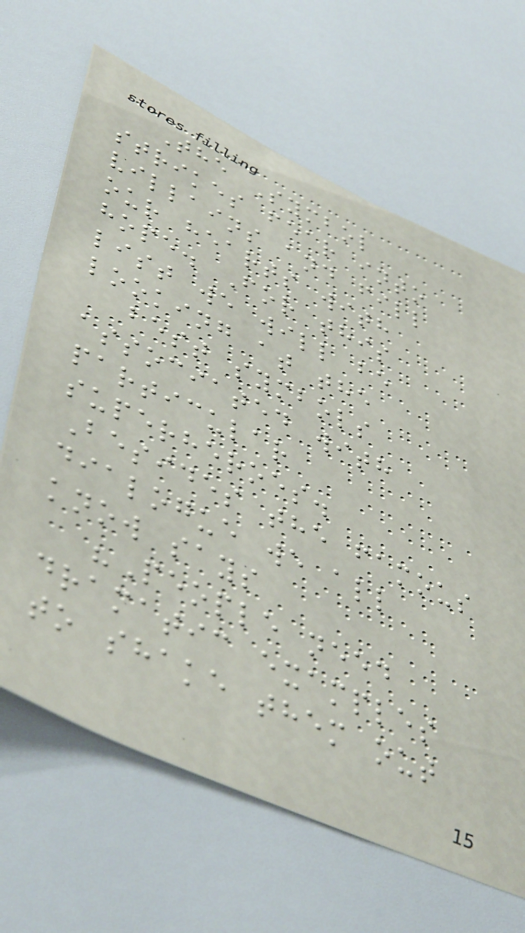The Symbol
strikes fear into
villains and fill
our hearts with
hope. For this
list we will be
looking at the
best symbols
associated with
particular
superheroes.
Besides the famous
dialogue we all
know says
"People need
dramatic examples
to shake them out
